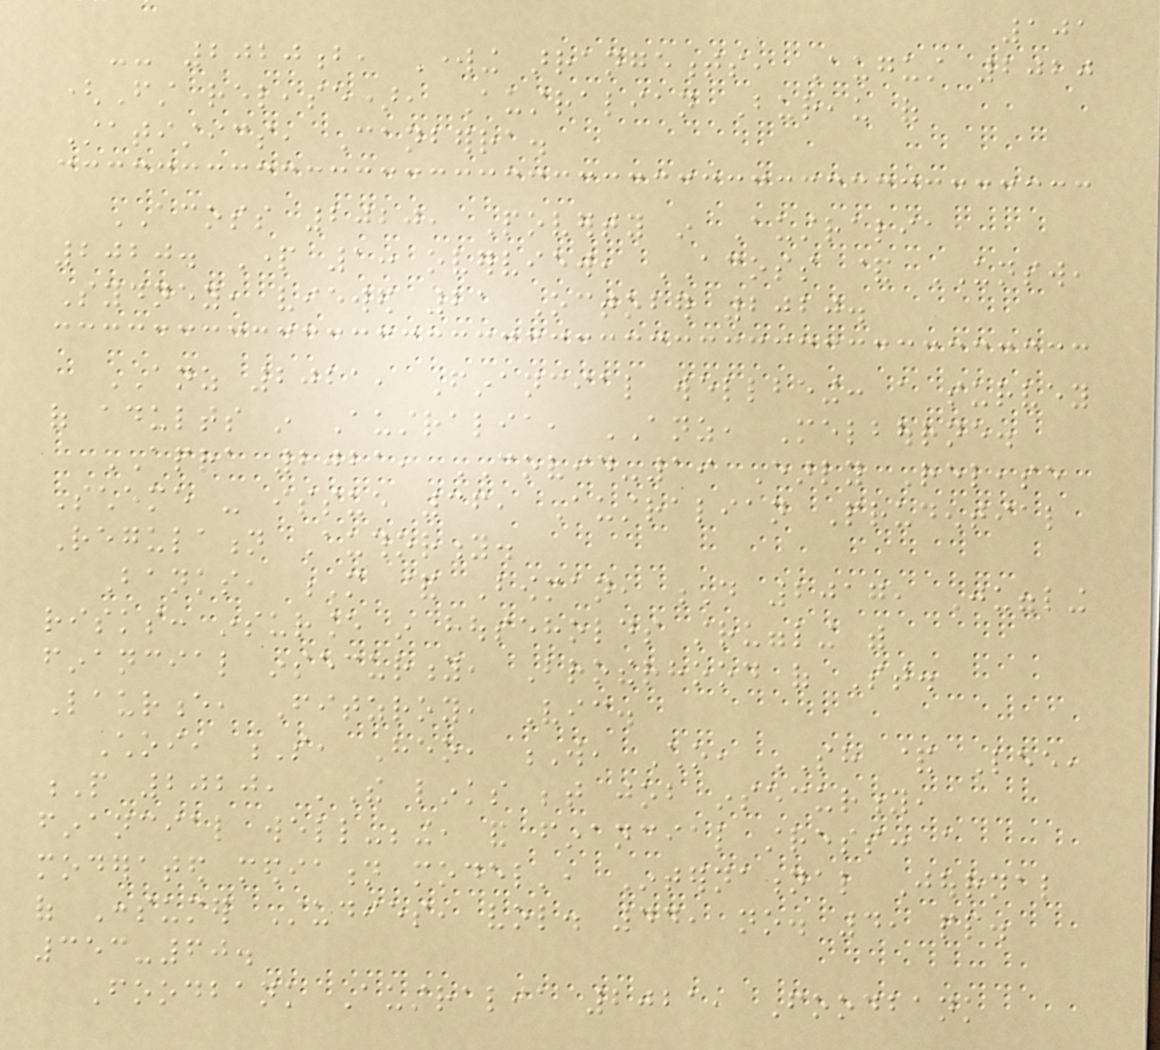101
-- 2020b, Working arrangements, August 2020
(First release), Australian Bureau of
Statistics, Canberra.
ACOSS 2020, Poverty in Australia
2020. Part 1: overview, ACOSS & UNSW,
Sydney, viewed 21 October 2020.
ANZ 2021, Financial wellbeing: a survey
of adults in Australia, ANZ, Melbourne.
APRA 2021, COVID-19 Early Release
Scheme - issue 36, Australian Prudential
Regulation Authority.
Banks, M & Bowman, D 2017, Juggling
risks: insurance in households struggling with
financial insecurity, Brotherhood of St.
Laurence, Fitzroy, Vic.
Choi, S, Heo, W, Cho, SH & Lee,
P 2020, 'The links between job insecurity,
financial well-being, and financial stress: a
moderated mediation model', International Journal
of Consumer Studies, vol. 44, no. 4, pp.
353-60.
Foodbank Australia 2021, Foodbank
